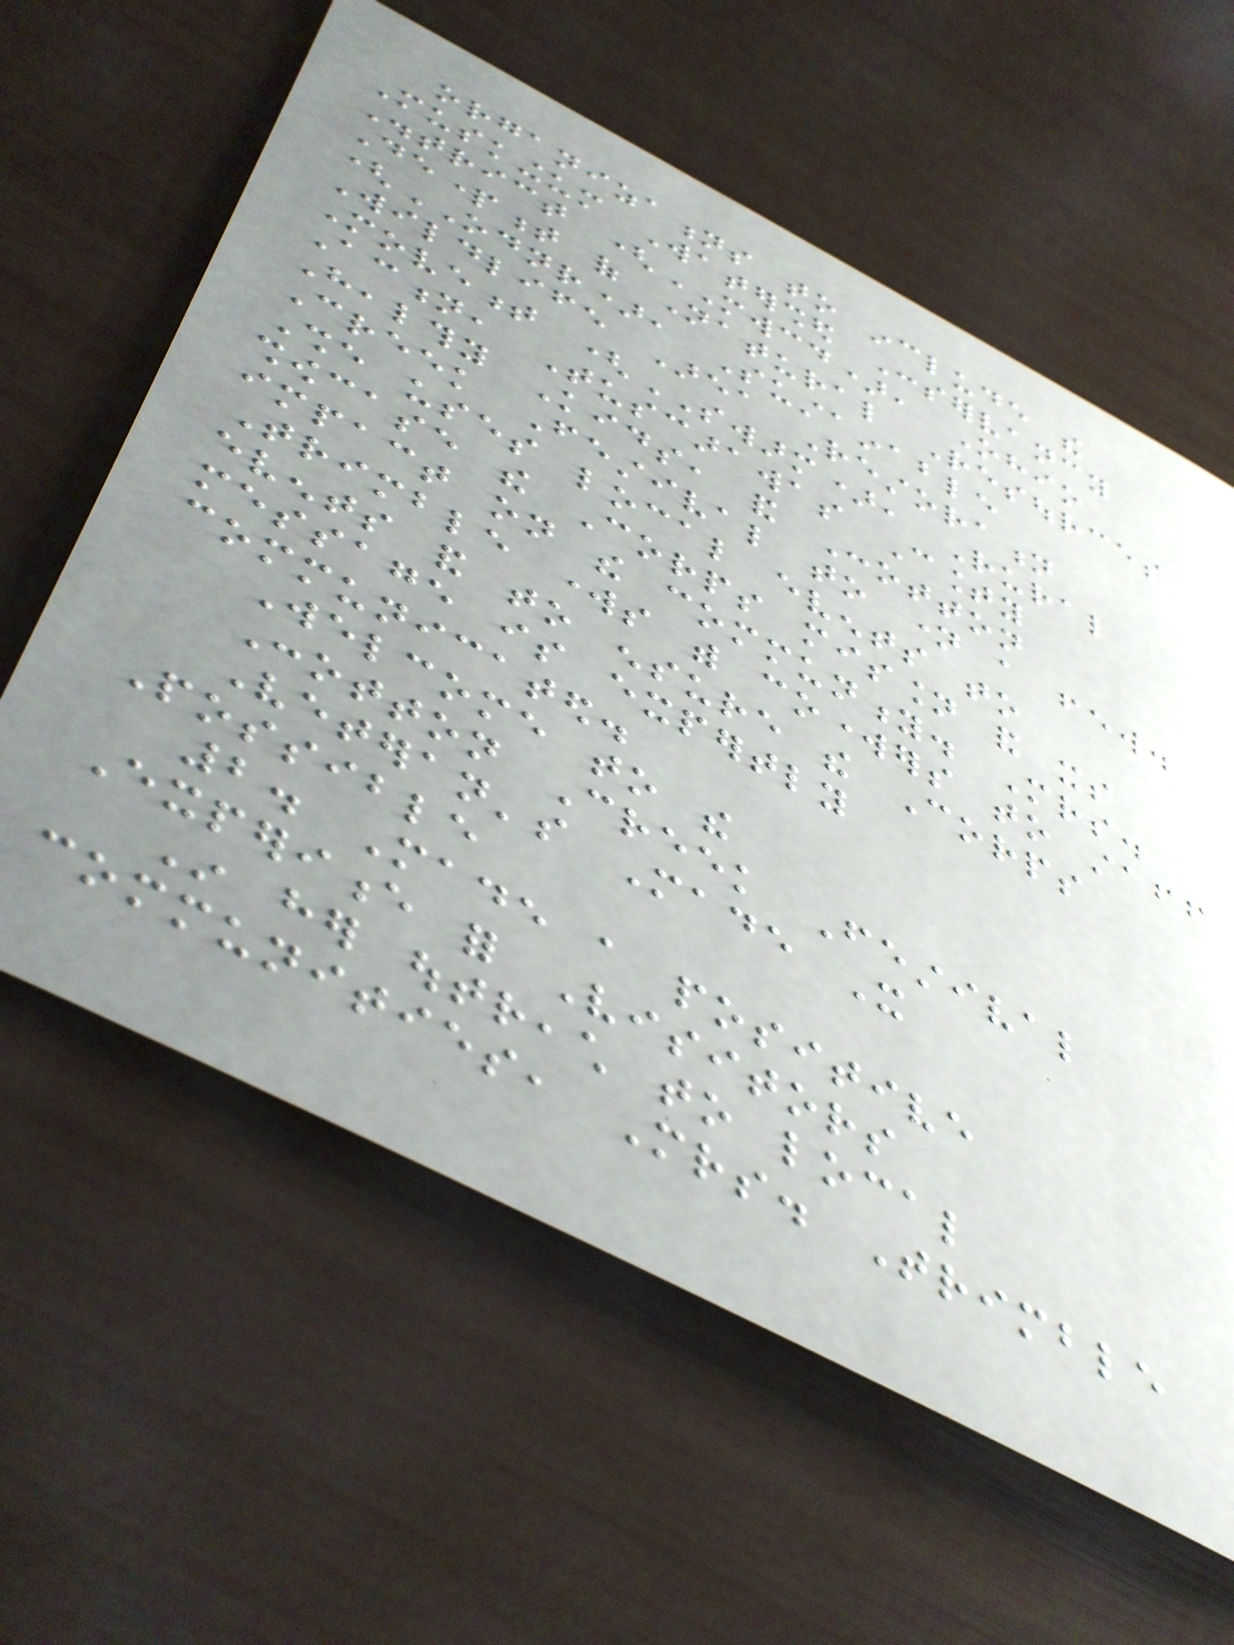organizations to include the
Muskingum Watershed Conservancy
District (MWCD), Ohio
Department of Natural Resources
(ODNR), Sustainable
Wildlife Area Restoration
Movement (SWARM), Rural
Action, Tuscarawas County
Healthy Kids, and Conotton
Creek Festival to name a few.
She uses local events to
showcase the Corps mission and its
impact on the community. Mrs.
Trimble works with coworkers to staff
events and to ensure the Corps
message is expertly
communicated.
Welcome to the
Conotton Creek Festival
Veteran's Made It
Possible
2. Made a positive
Experience for Visitors
In her outreach to local
communities, Mrs. Trimble
